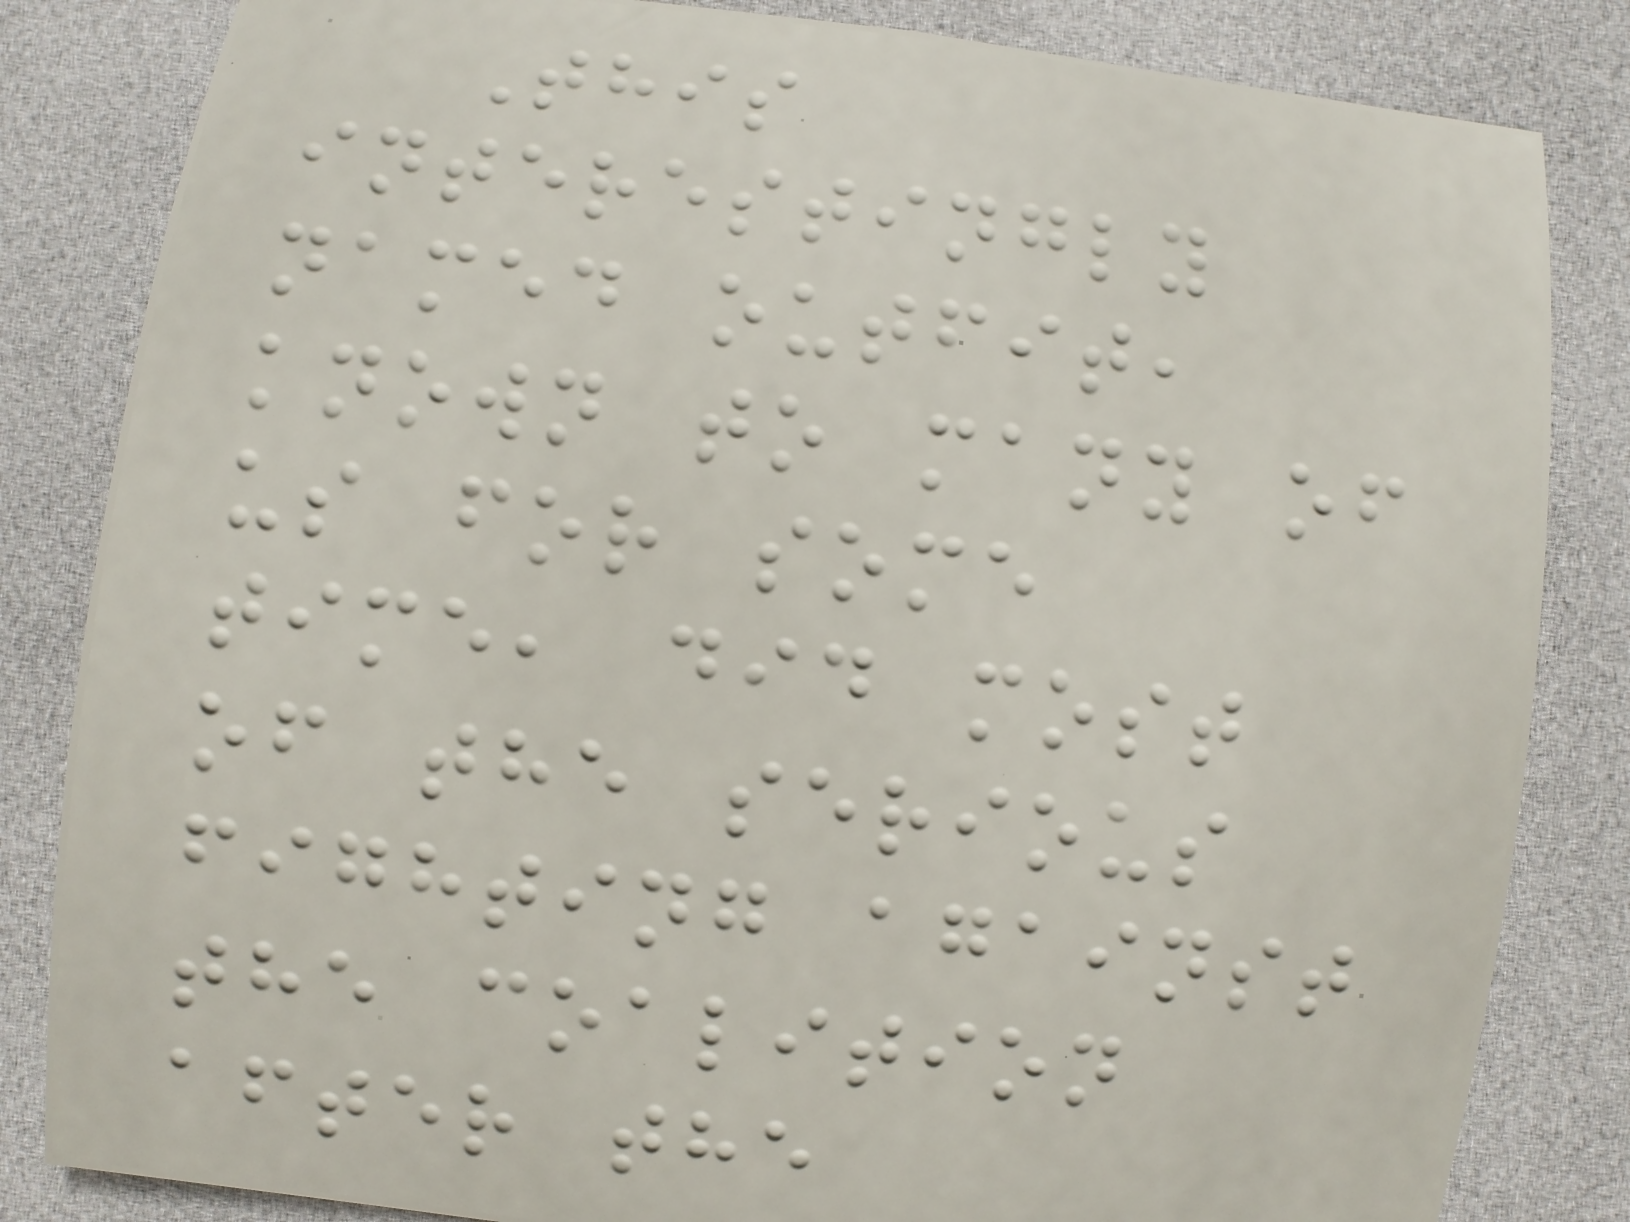This
interestingly
named outfit,
known to many of
us for some
time, did most
of the serious
fighting against
the coalition
after the
